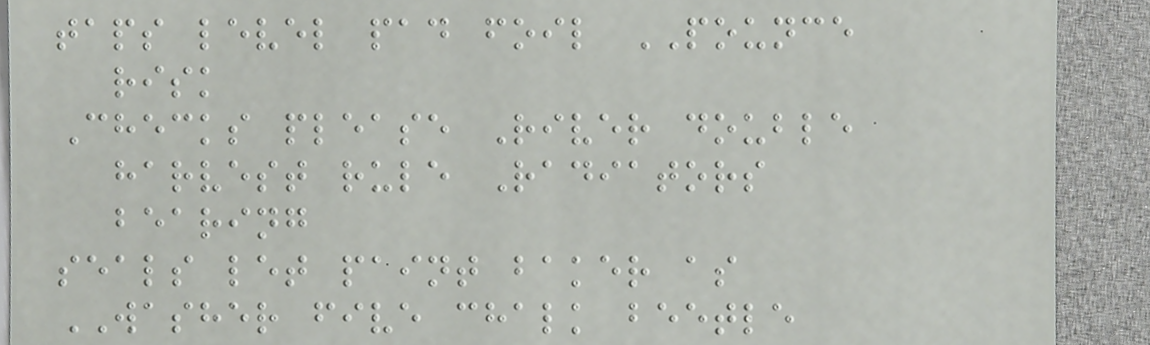taps level pad foil POUNCE
risk
Checks please River double
harvest rule Radiators
bearing
seals let paint baker as
WASHER five chalk beetle
